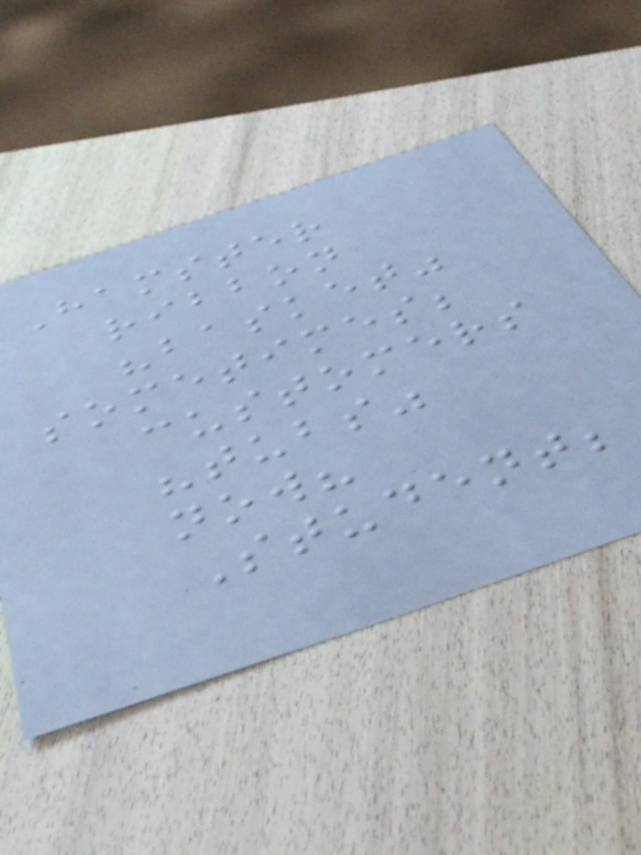Hamster
ribbon
"basket"
sometimes;
customers
"tubs"
now?
Student;
